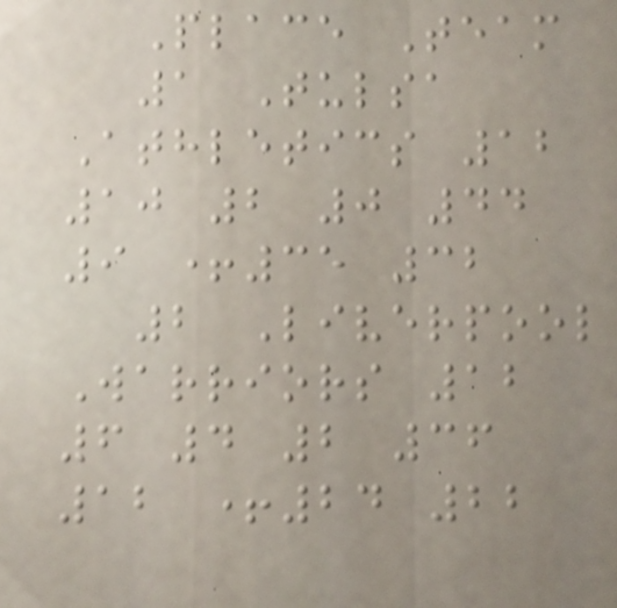Place Team
1 Tulsa
Athletics 12
10 2 0 44
9 +35 32
2 Liverpool
Warriors 12
6 4 2 36
12 +24 22
